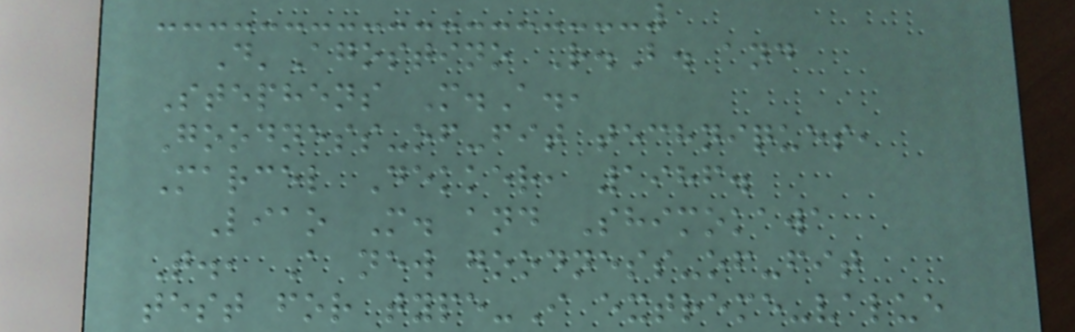D'Agostino R.B. and
Stephens M.A.,
Goodness-of-fit techniques,
Marcel Dekker, 1986.
Liao M. and Shimokawa
T., A new goodness-of-fit
test for type-I extreme-value
